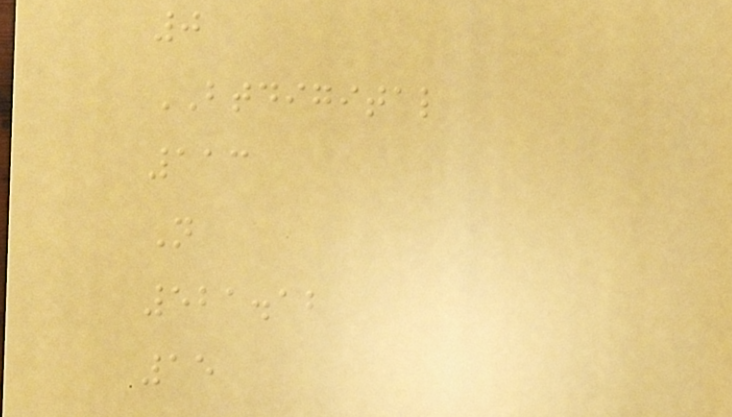0
BTDIGITAL
113
N
521.12
15
